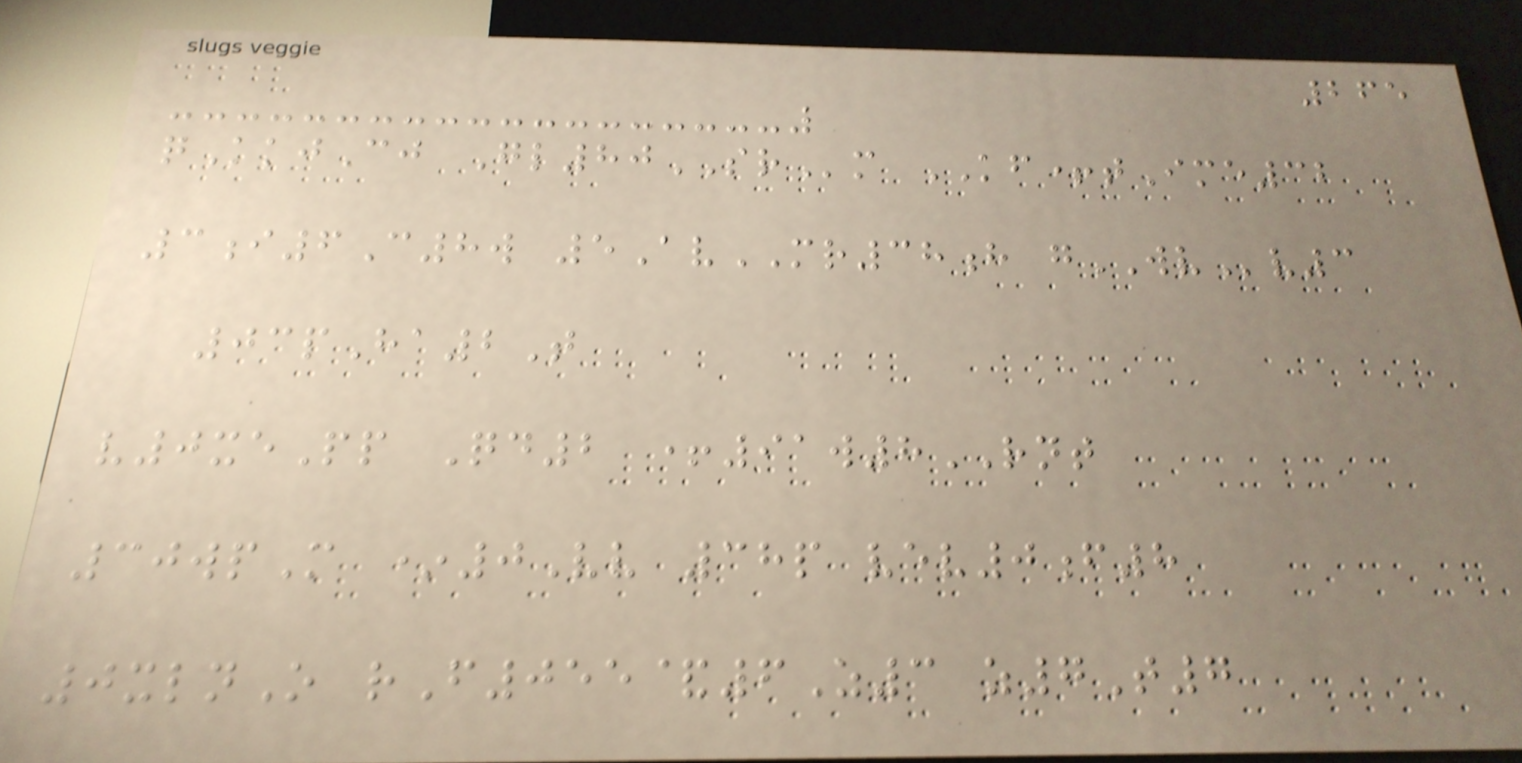265
qKkjCj Gl80SRm KF+tIme32
3i6C8w 5AvMR38h gWVv3
03pHa2T
v0xePp Qd2 +91w8RNT
30wpM *0Vv 38p vev0f8
0xlnO rF055&6Z3 z7T7
